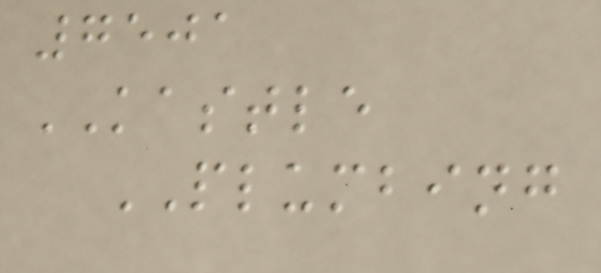7501
KASTLE
PLUMBING
